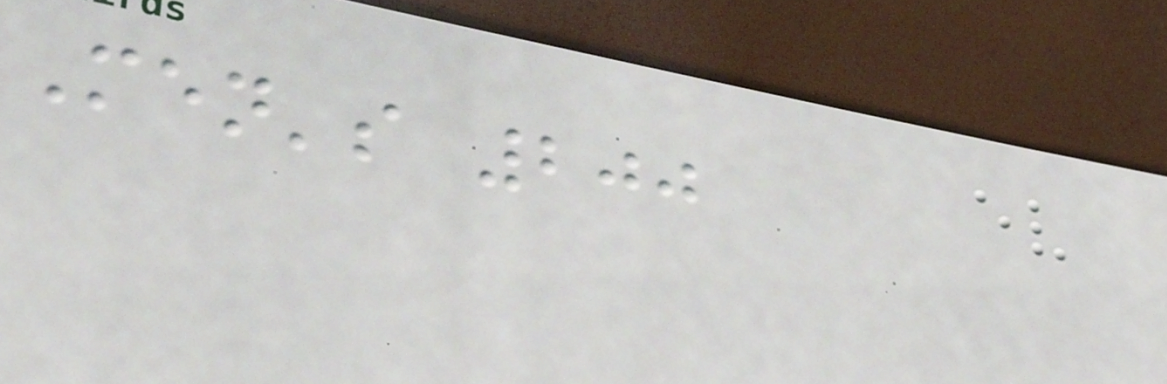Men's 200
